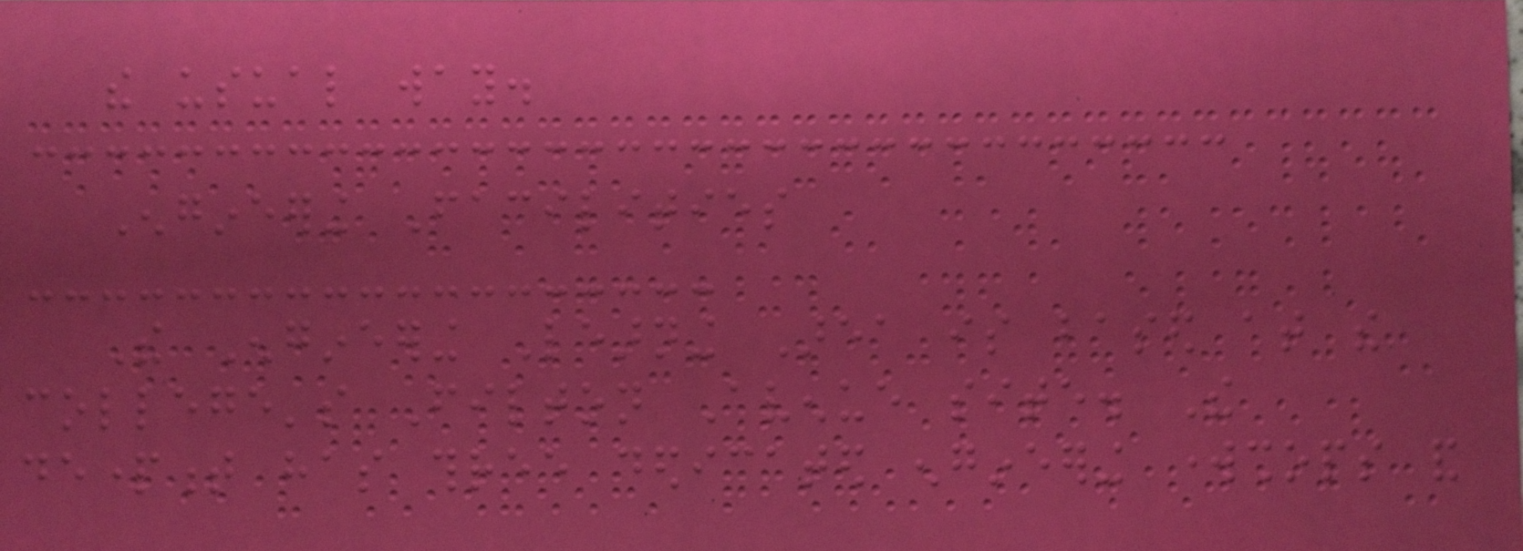the usual way.
Engineering Facilities
The Engineering Learning Area is based at the
college's Filton Avenue site. The
department has three dedicated engineering workshops and
